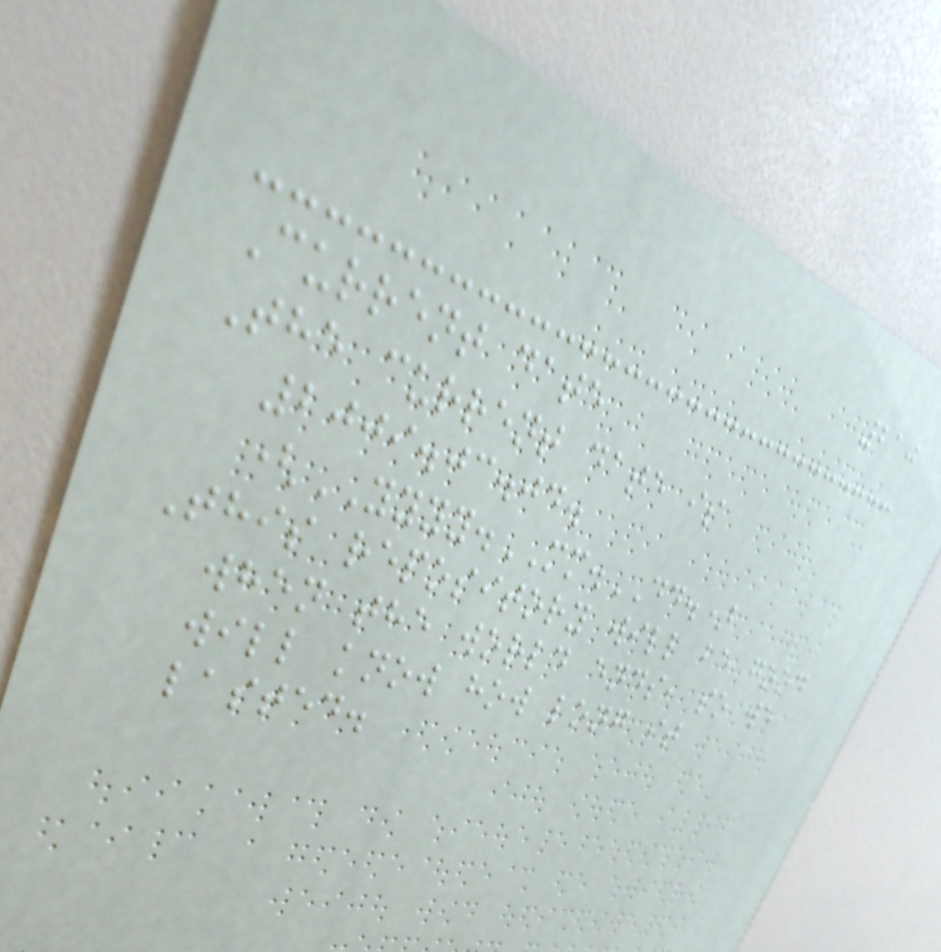210
Current date
The current date is
2009.03.04.
(YYYY.MM.DD.)
This repository will be good
when the world ends, so we
will know how long it
lasted.
